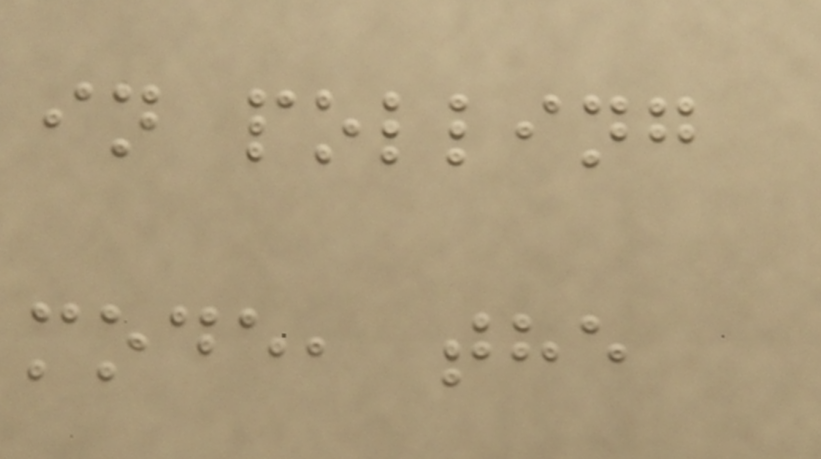in polling
mode, the
